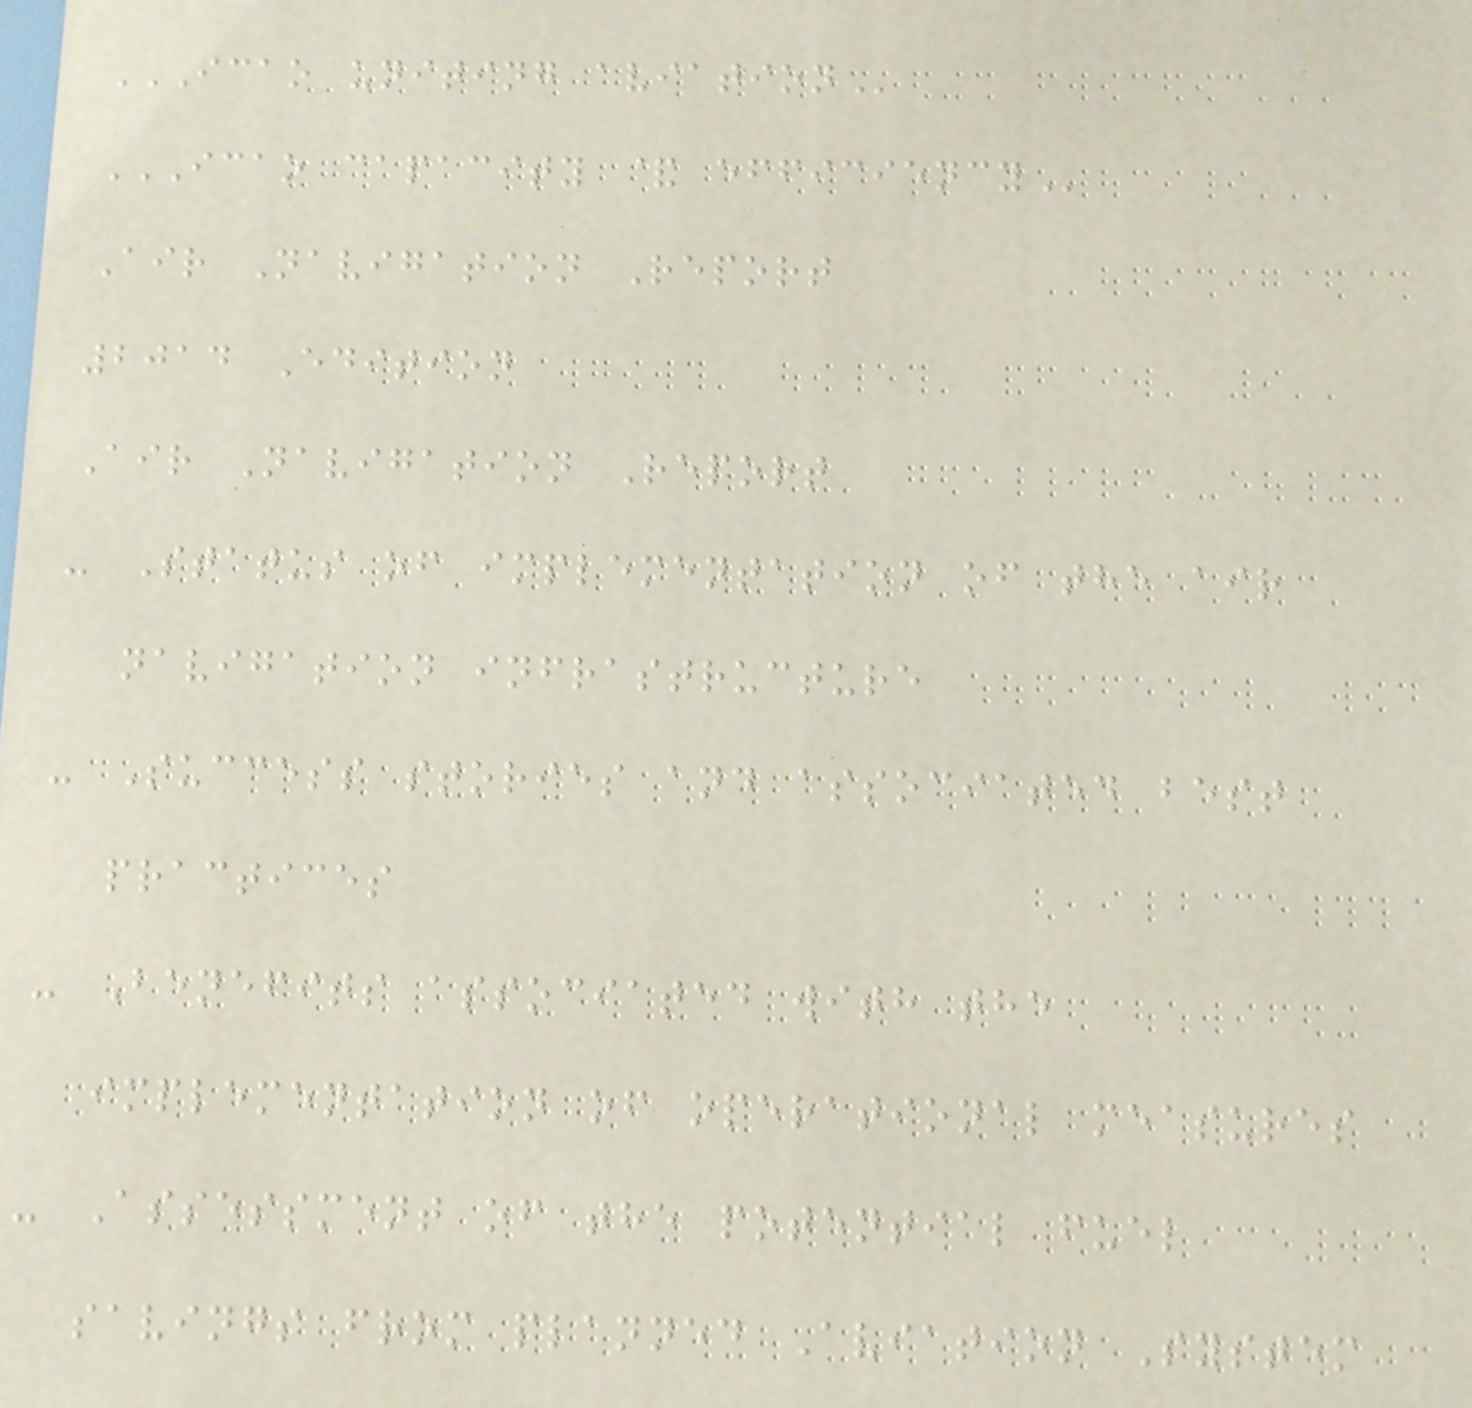ICAO UNITING AVIATION
ICAO CAPACITY & EFFICIENCY
Air Navigation Report
2014 Edition
Air Navigation Report
- Status of implementation of the air
navigation infrastructure
- Success stories and associated best
practices
- Benefits associated with the
implementation of operational measures
- Assessment of the potential fuel
savings from planned Aviation System
